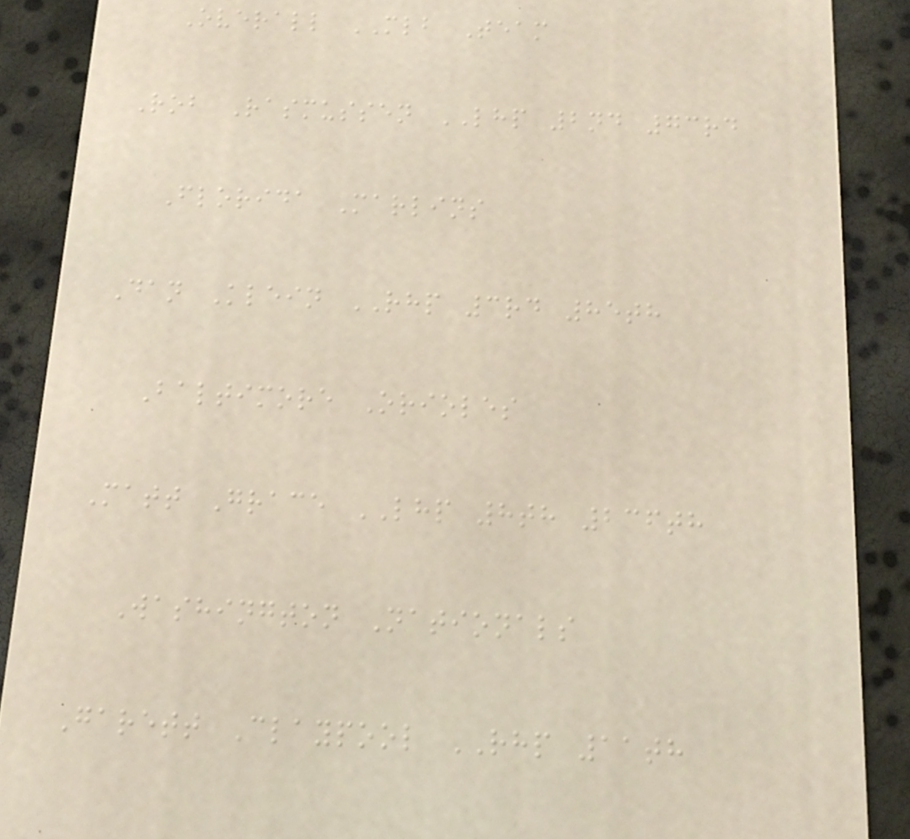Overall MLB Team
Rob Rasmussen LHP 2nd 73rd
Florida Marlins
Dan Klein RHP 3rd 85th
Baltimore Orioles
Matt Grace LHP 8th 236th
Washington Nationals
Garett Claypool RHP 11th
